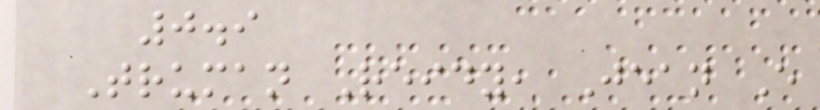0.9
Truman Reidy, Jean E
